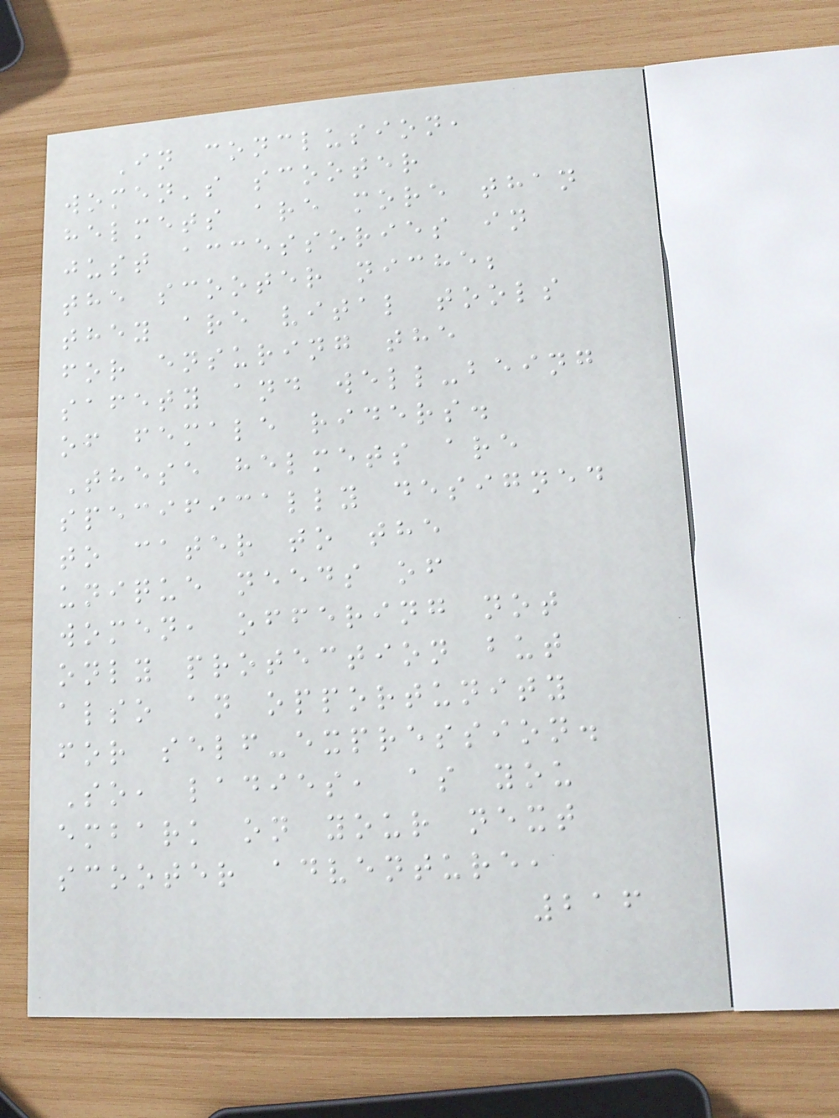In conclusion,
women's scooter
helmets are more than
just accessories in
the scooter niche;
they are vital tools
for ensuring the
safety and well-being
of female riders.
These helmets are
specifically designed
to cater to the
unique needs of
women, offering not
only protection but
also an opportunity
for self-expression.
So, ladies, as you
embark on your next
scooter adventure,
216
